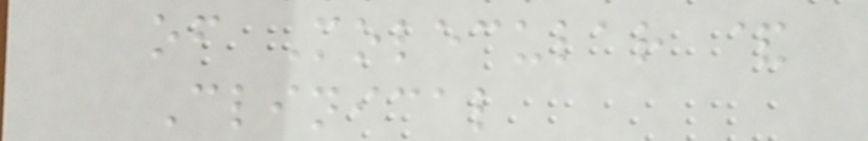of Molecular &
Clinical
